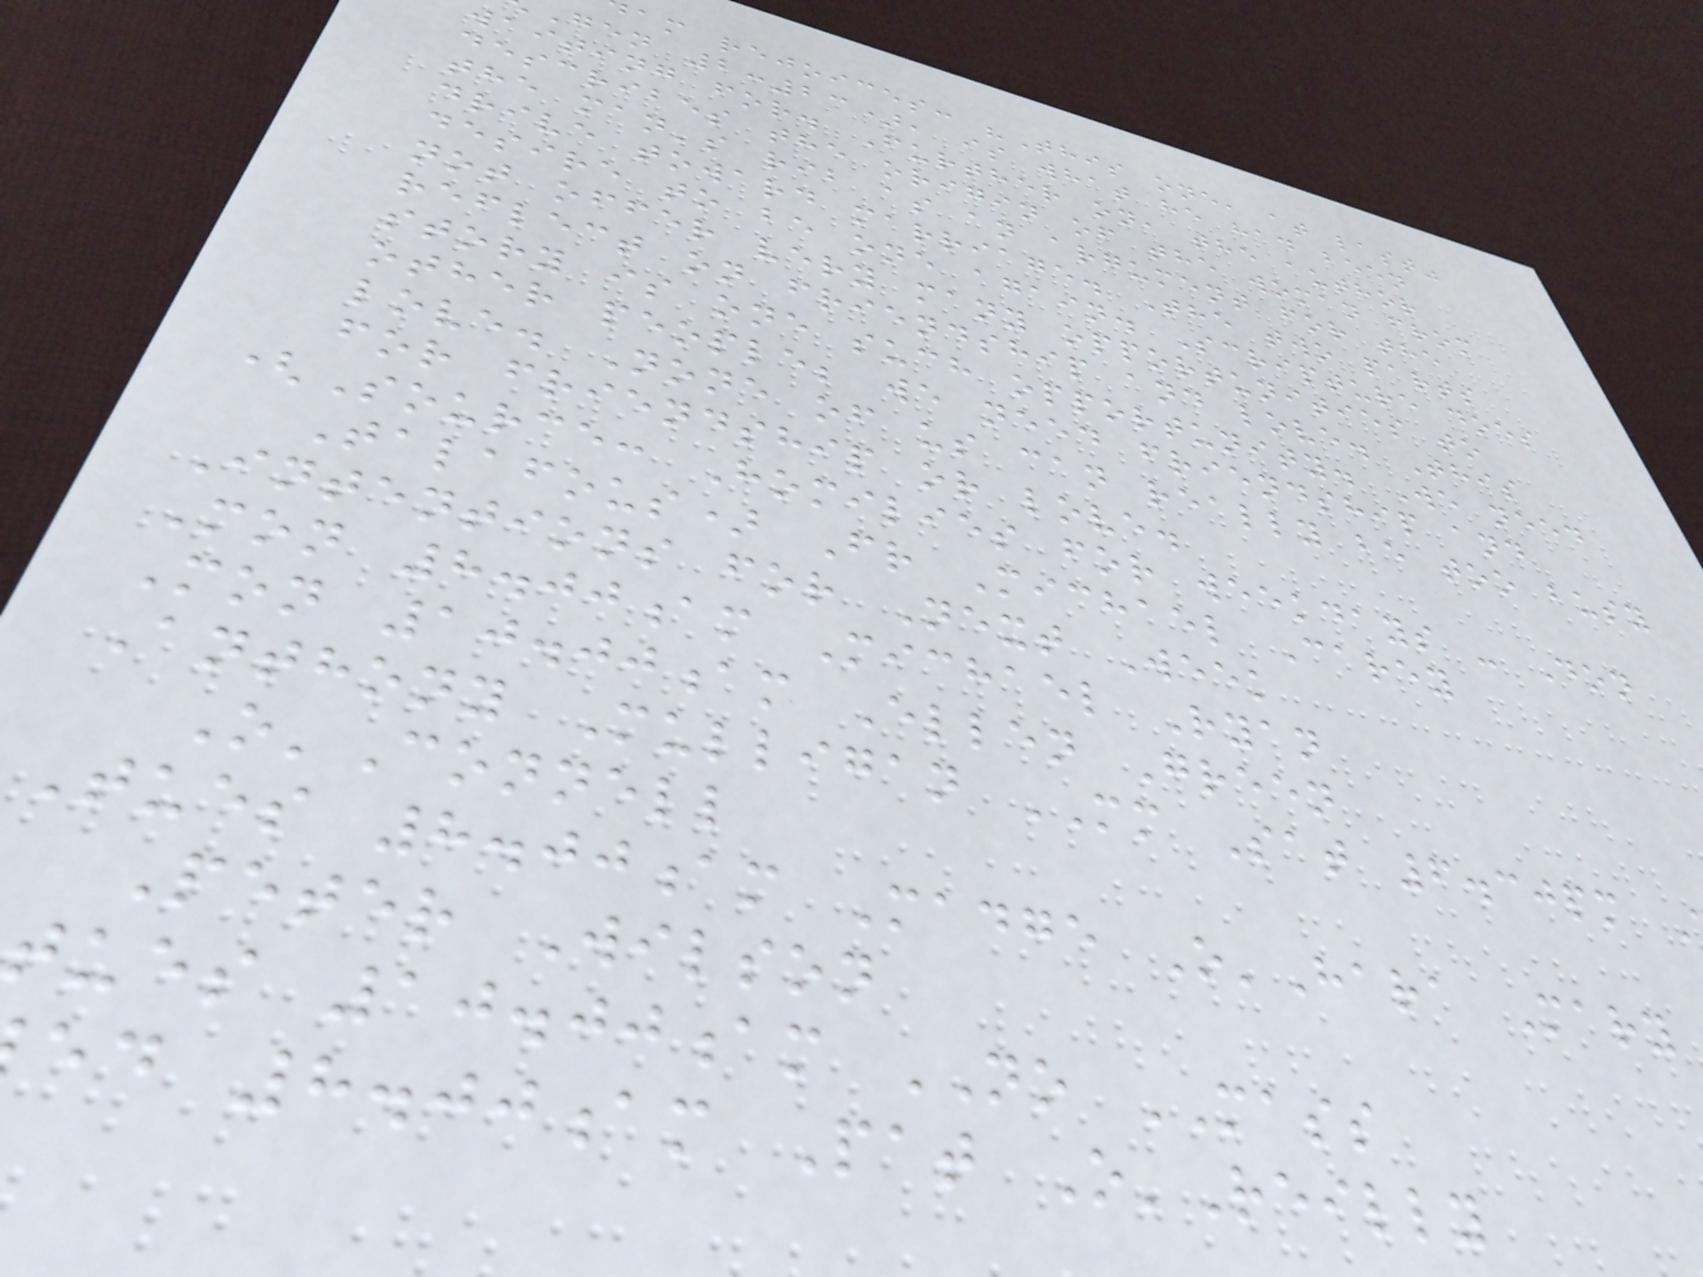am rejoices: "This one, at last"
Gen 2:23), is what he had been
waiting for. Further on, the author
describes the origin of the woman from
the man's rib as an argument for the
drive toward marriage. The two parts
desire to be one again. Scripture does
not offer very many opportunities to
reflect on friendship and love. This
story is one such opportunity. We need
other people; we need friendship and
love. None of us can really be too busy
for friendship or love.
(Source: Homilies for weekdays - Don
Talafous) Fr Michael Carey
Intentions for Next Week
Mon 8.00am Michael Ryan
Mon 10.00am Ellen Green
Anthony Mulligan MM Sat 6.30pm
O'Connell
Tues 8.00am Madge O'Hara Mary
Peter Wilson
tues 10.00am NO MASS
ed 8.00am Pat O'Reilly
